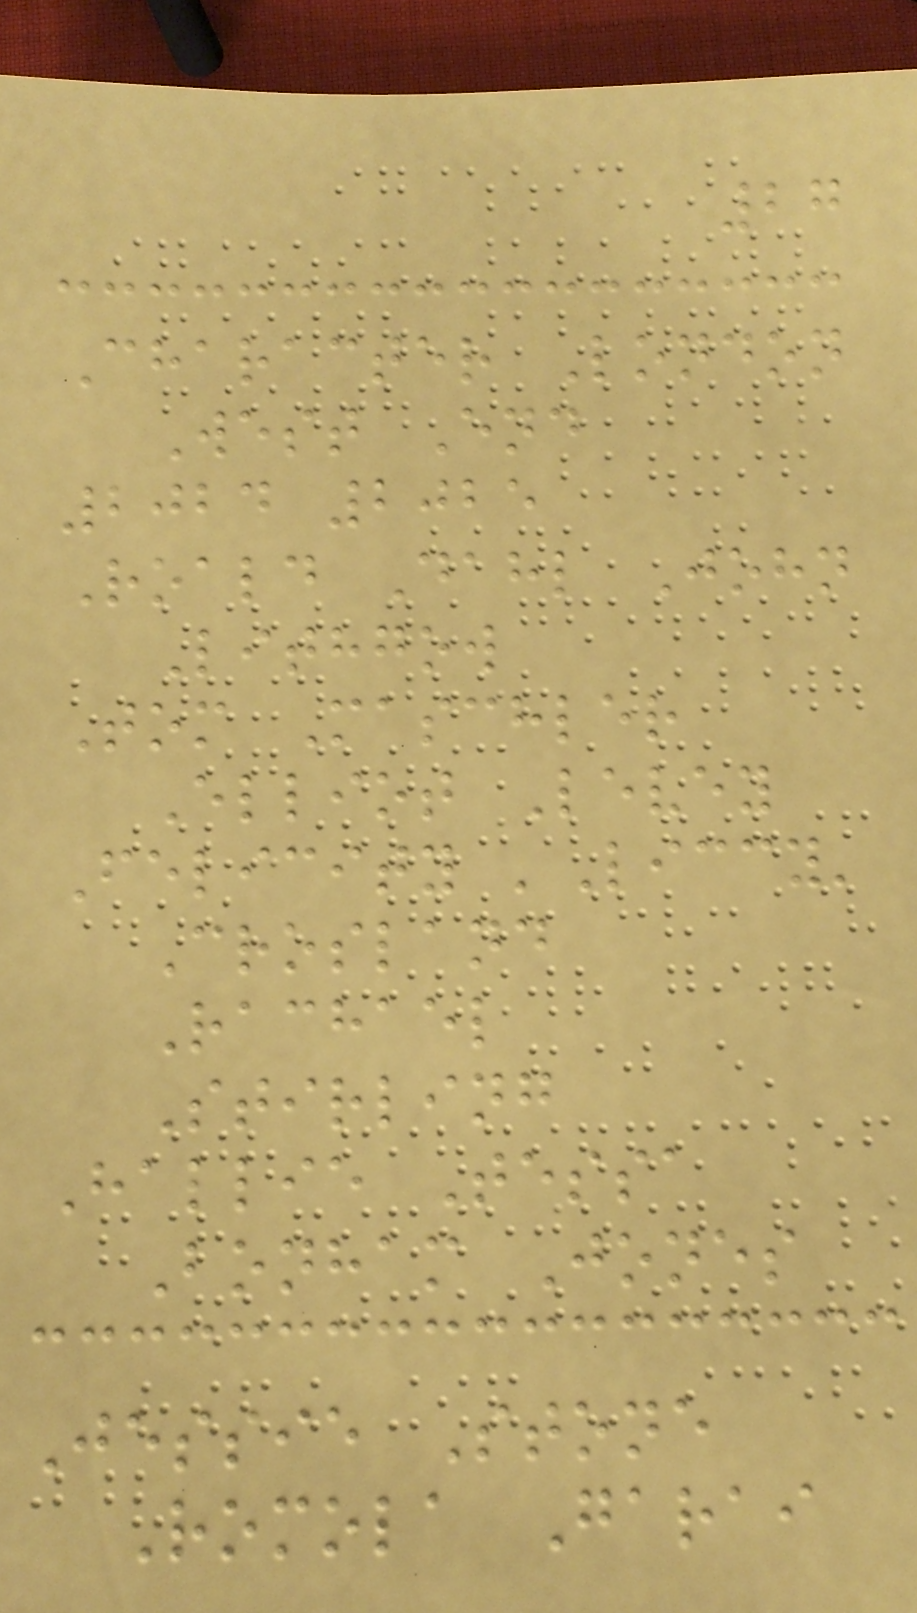27
Character London
West End
2024 2025
Roald Dahl John
Lithgow
Tom Maschler
Elliot Levey
Felicity 'Liccy'
Crosland
Rachael
Stirling
Hallie Tessa
Bonham Jones
Jessie Stone
Romola Garai
